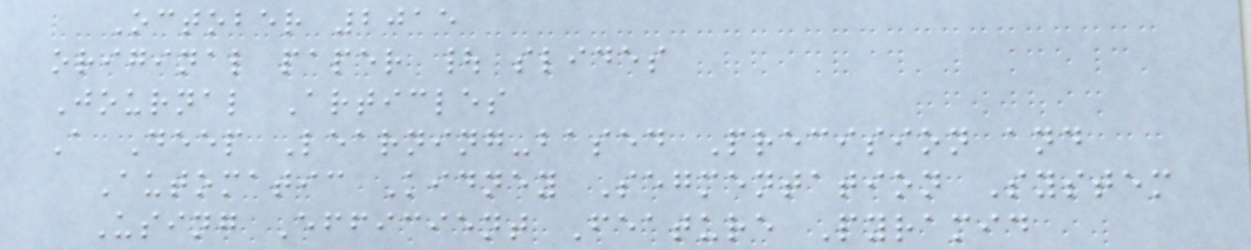October 2015
original paper | slides
Journal Articles
A Deep Learning-based Precision and
Automatic Kidney Segmentation System
Using Efficient Feature Pyramid
